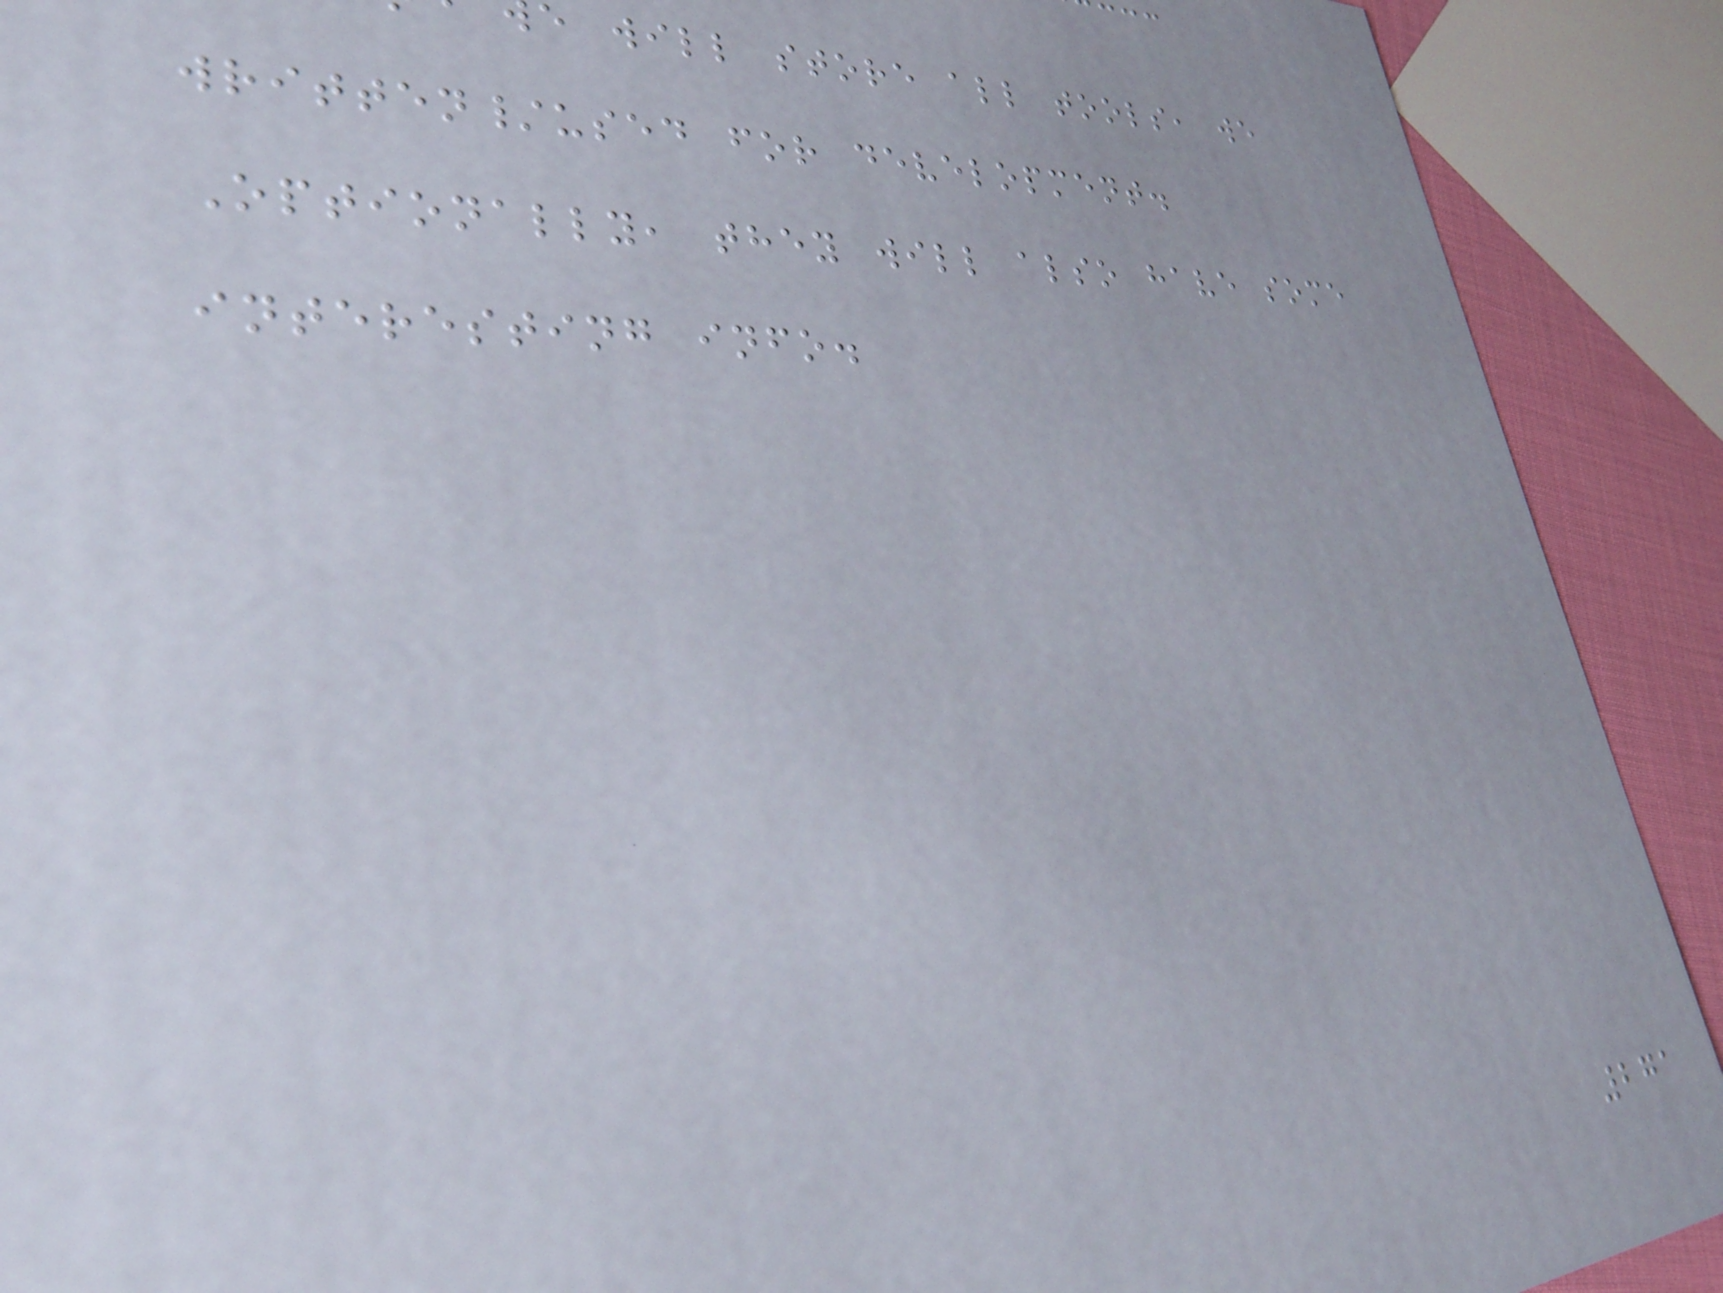e will store all tools, we
written/used for development.
Optionally, they will also have some
interesting info.
271
